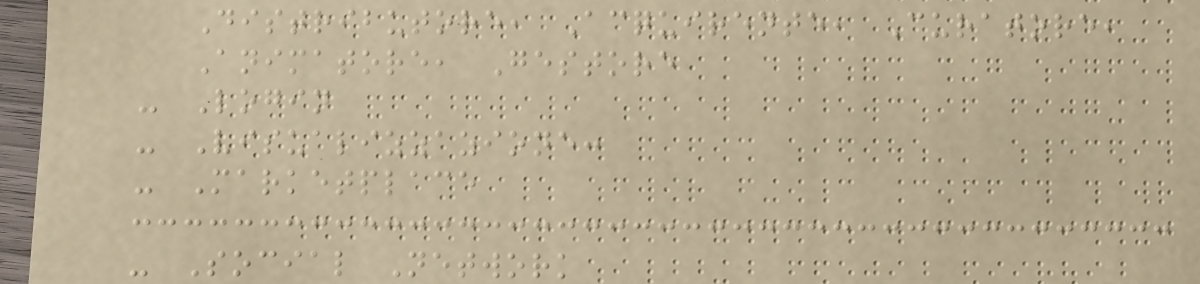Distributore, Acquirente, Curatore,
Animatore, Gestore
- Login
- Visualizzazione:
- Marketplace
- Social Network
